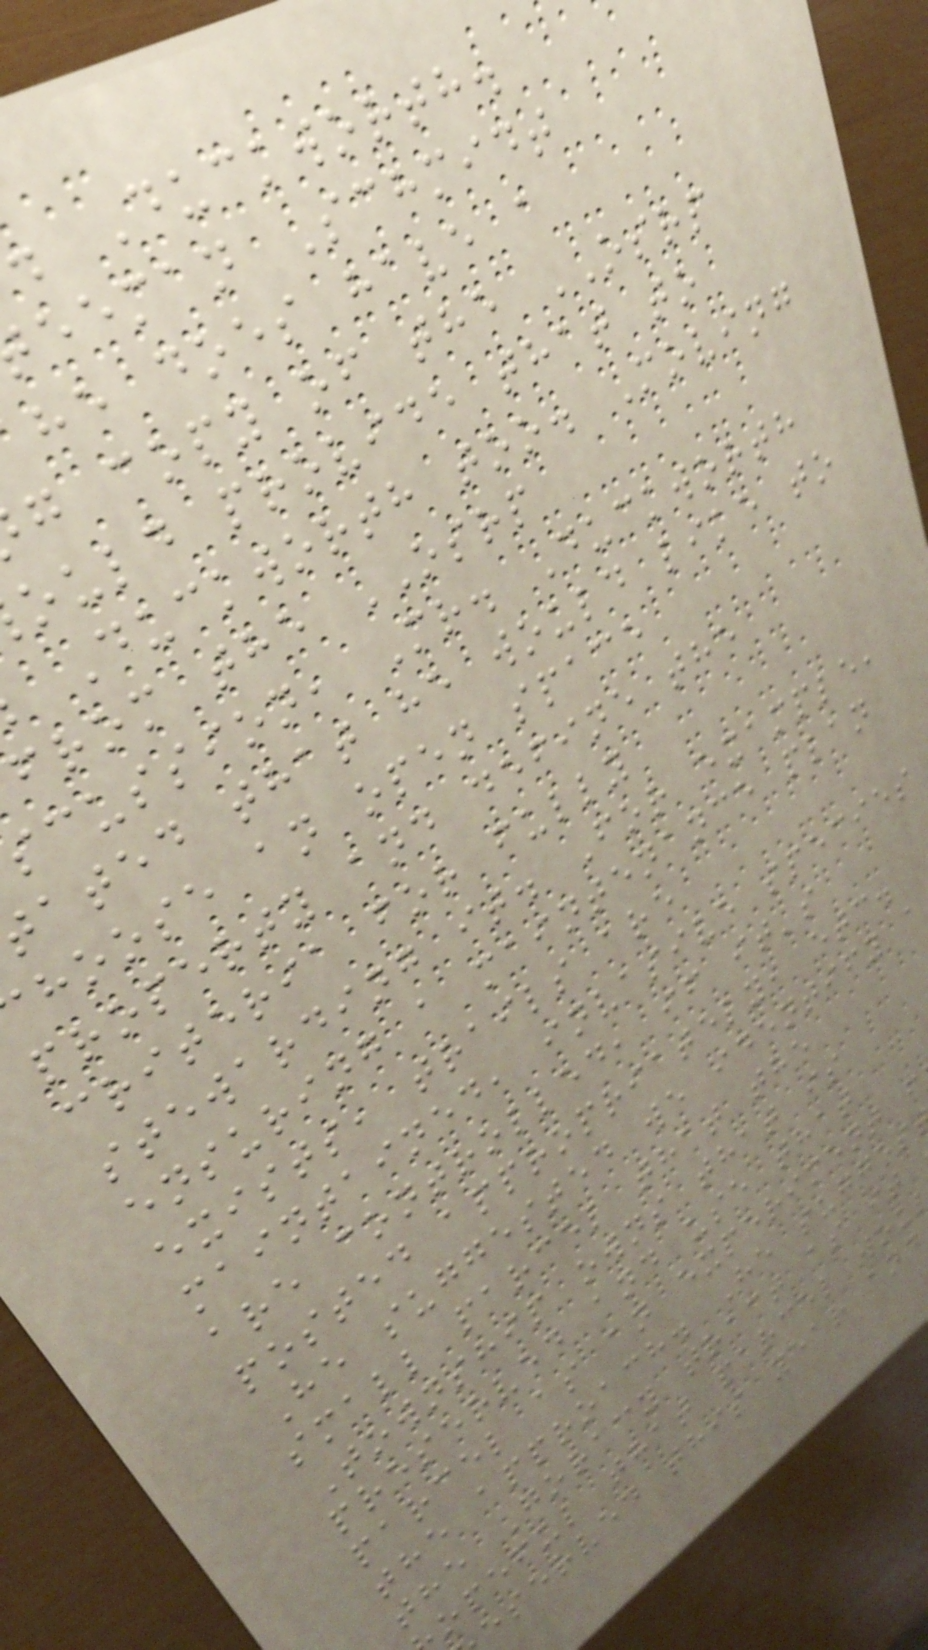Duckworth.
eeman Schmidt
he does have a
g copy of the OSRP
ould provide that to
Duckworth too. Moving
from the OSRP
scussion, Mr. Duckworth
ated that he would like to
hoose an open space
property and define the
criteria for fully
stewarding it. For example,
ensuring a maintenance plan
exists, trails are
maintained, invasive species
are controlled, if it's
posted appropriately, etc.
He suggested we identify a
small parcel that the
Township owns that is
preserved and use that
parcel as an experiment f
the approach. He sugges
the Goracy tract as it
opeful that parcel wou
eserved this year and
